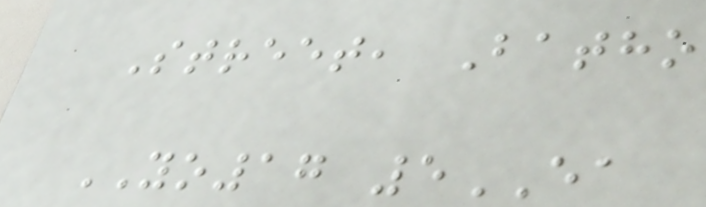Street, Batho
YO17 5EA
